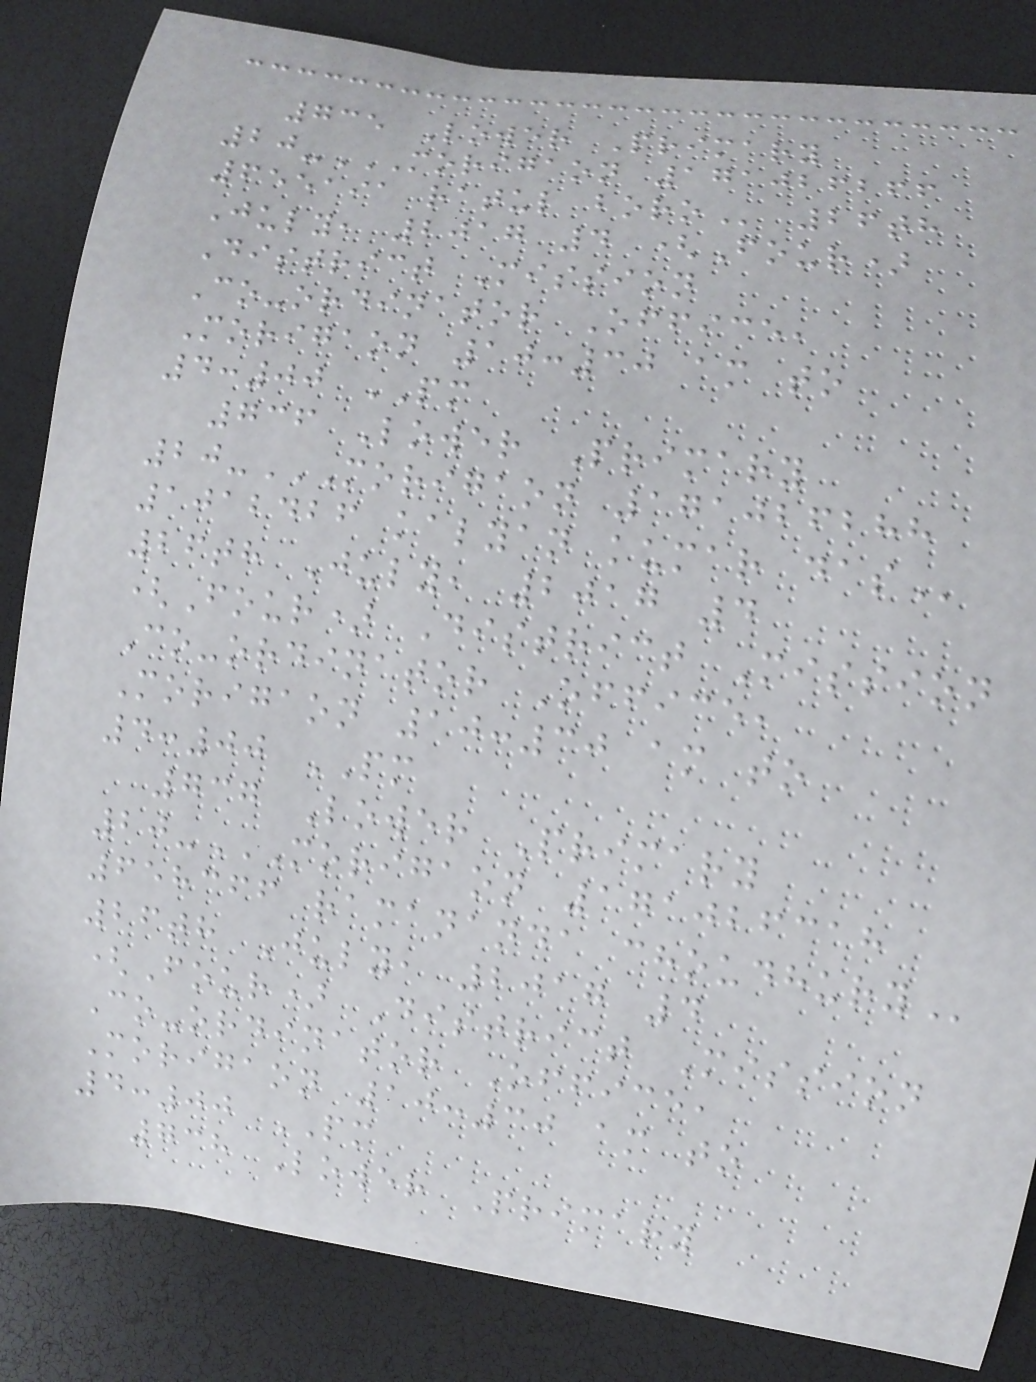735 Lower Primary
20-MORIGAON 171026266
655191 RATUL BORO 26th
July, 2017 4 (Four)
District Mission
Co-ordinator Office,
Morigaon 10:30 am to
4:00 PM
736 Lower Primary
20-MORIGAON 171026288
1012426 KALYAN KUMAR DAS
26th July, 2017 4
(Four) District Mission
Co-ordinator Office,
Morigaon 10:30 am to
4:00 PM
737 Lower Primary
20-MORIGAON 171026318
658366 RAMANANDA CHOUDHURY
26th July, 2017 4
(Four) District Mission
Co-ordinator Office,
Morigaon 10:30 am to
4:00 PM
738 Lower Primary
